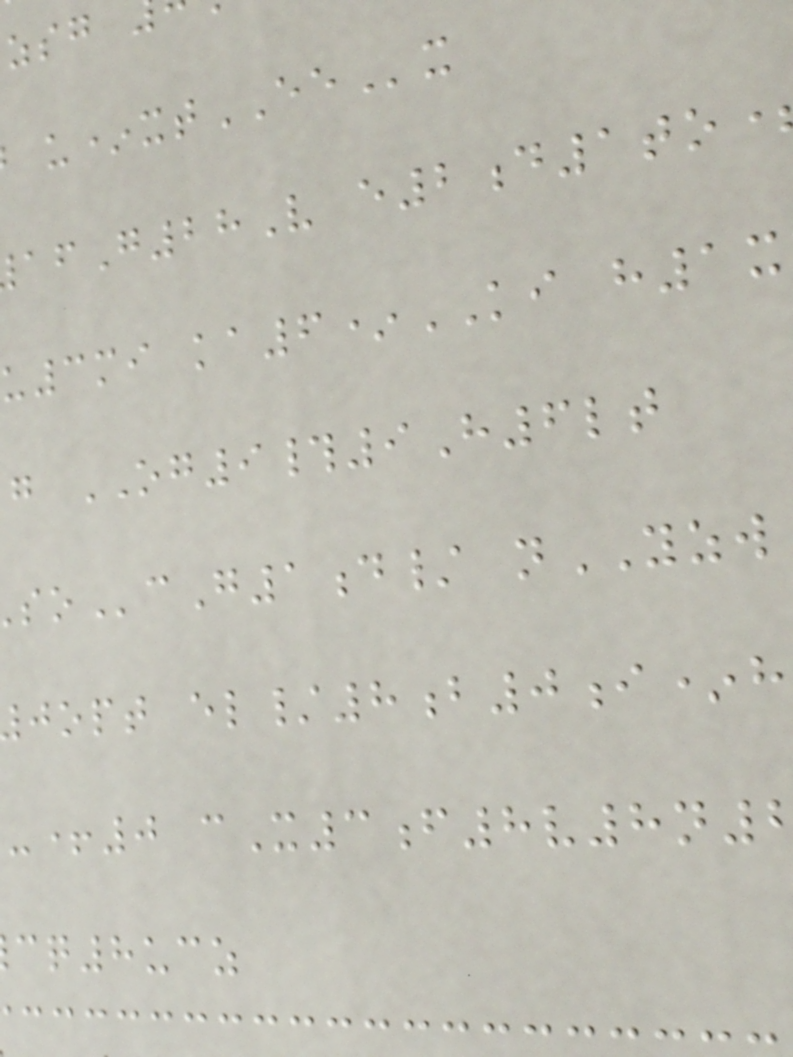u*xtEEx
G28V e2d1to
u3mi ka6*KI h1x
g OG9#9H6lt
cG1d/ nYZW
jopt el/8b0i*h
-+0 cX3f8v8n
q8ucz
